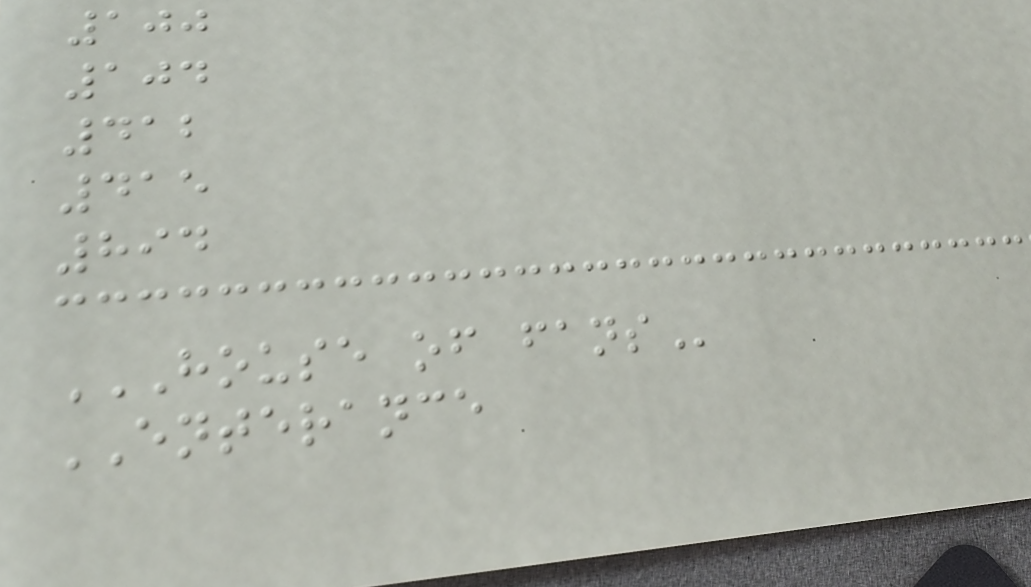100
104
412
415
894
HOUSE OF FANS
ENTERANCE
